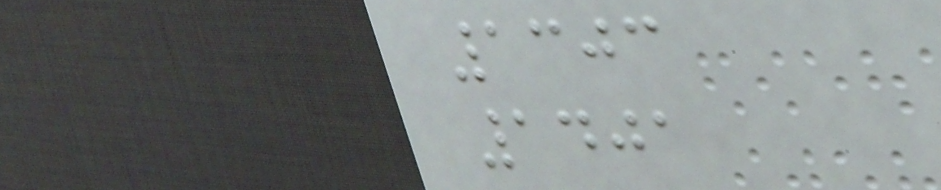1303
1401
